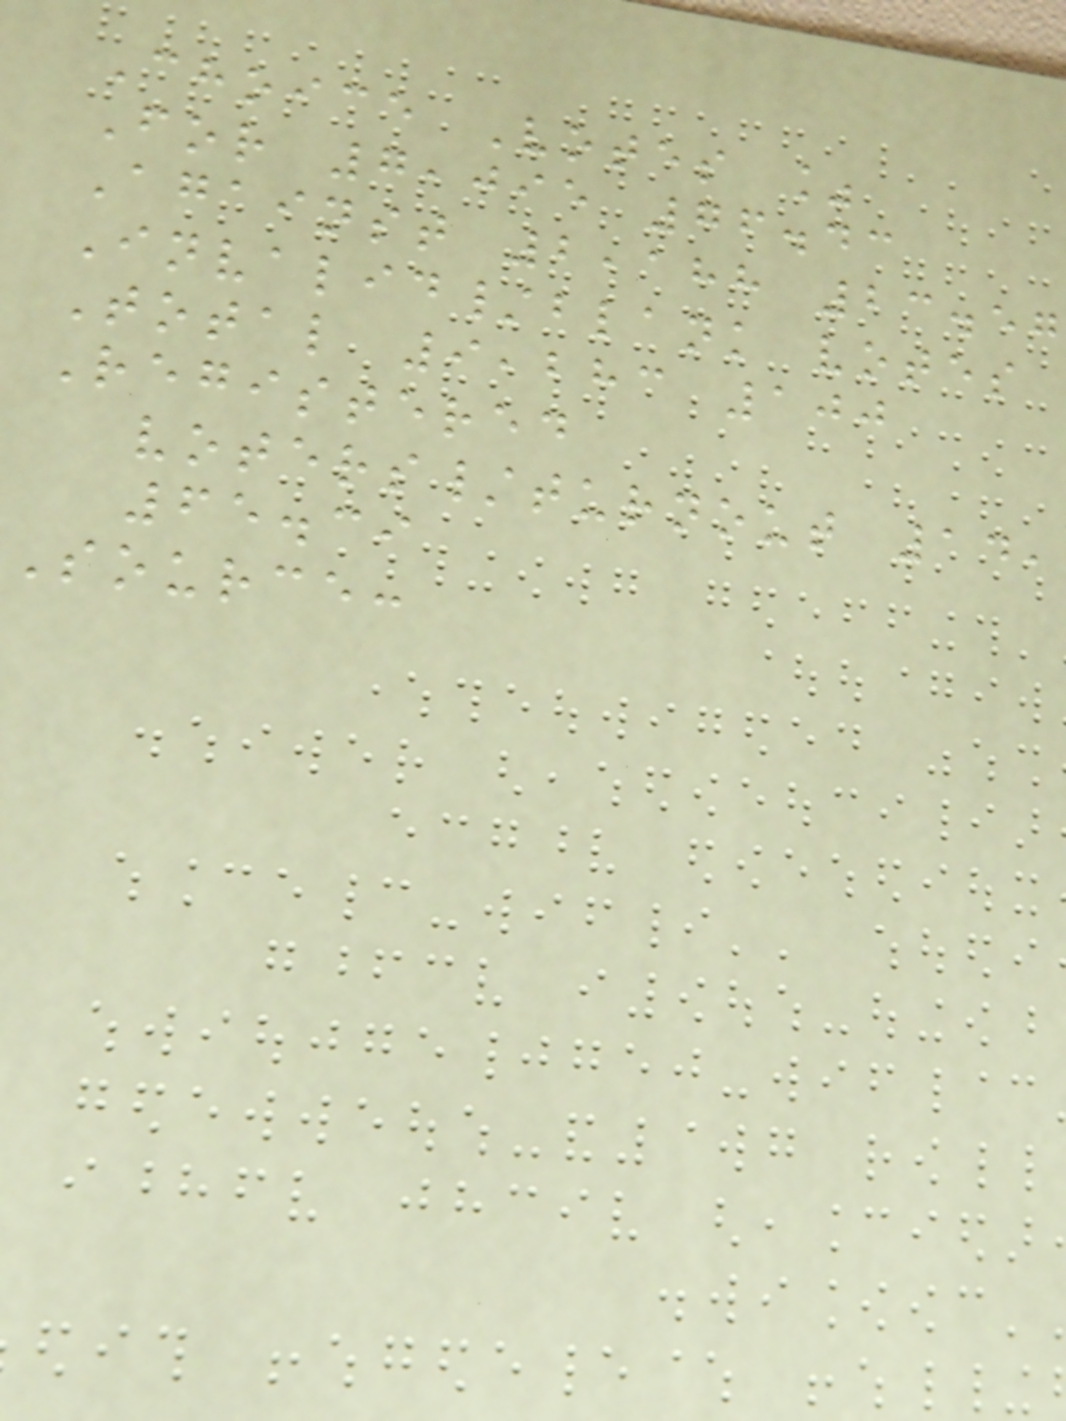Choice Votes %
For 7,095 76.43
Against 2,188 23.57
Invalid/blank votes
Total 9,283 100
Registered
voters/turnout 14,
65.39
Source:
